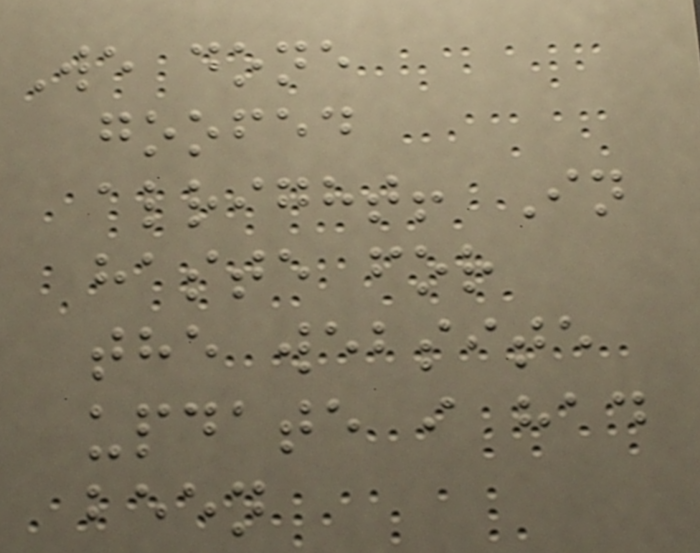We done
goofed
alright! In
haste for
the website
update i had
been
